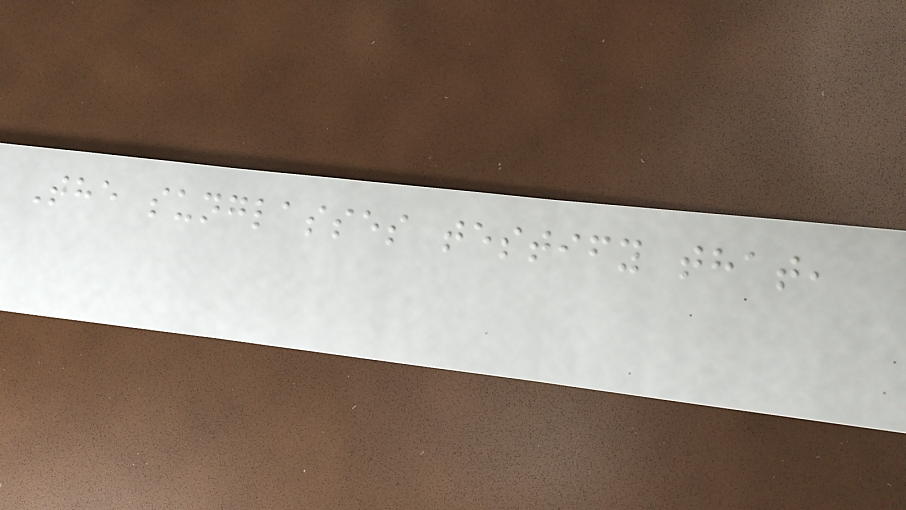The sunglasses testify that,
